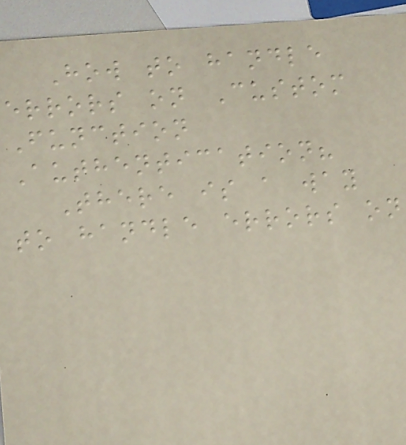How to handle
errors on Custom
Function
Authentication?
There is a way
to handle errors on
